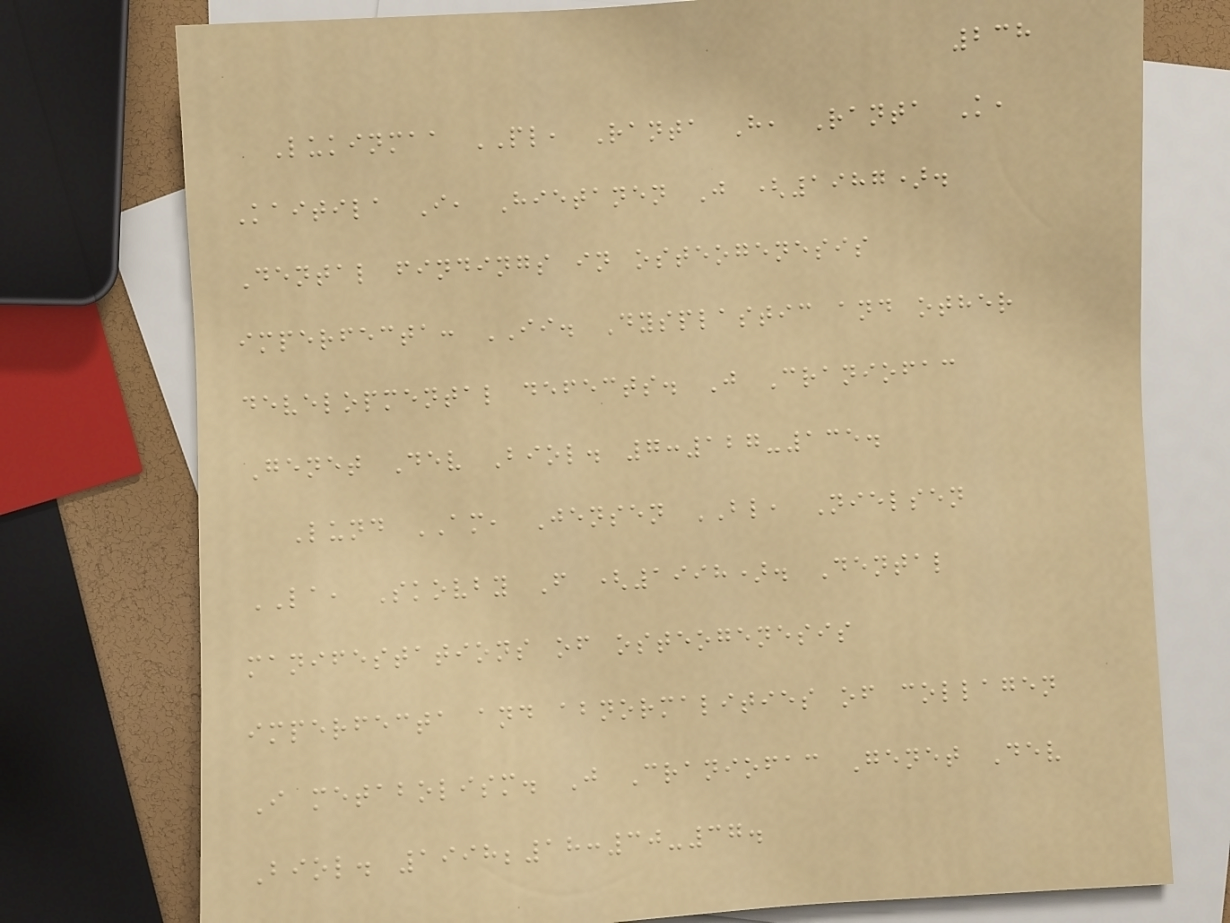238
Lukinmaa PL, Ranta H, Ranta K,
Kaitila I, Hietanen J (1987).
Dental findings in osteogenesis
imperfecta: II. Dysplastic and other
developmental defects. J Craniofac
Genet Dev Biol. 7:127-135.
Lund AM, Jensen BL, Nielsen
LA, Skovby F (1998). Dental
manifestations of osteogenesis
imperfecta and abnormalities of collagen
I metabolism. J Craniofac Genet Dev
Biol. 1998;18:30-37.
